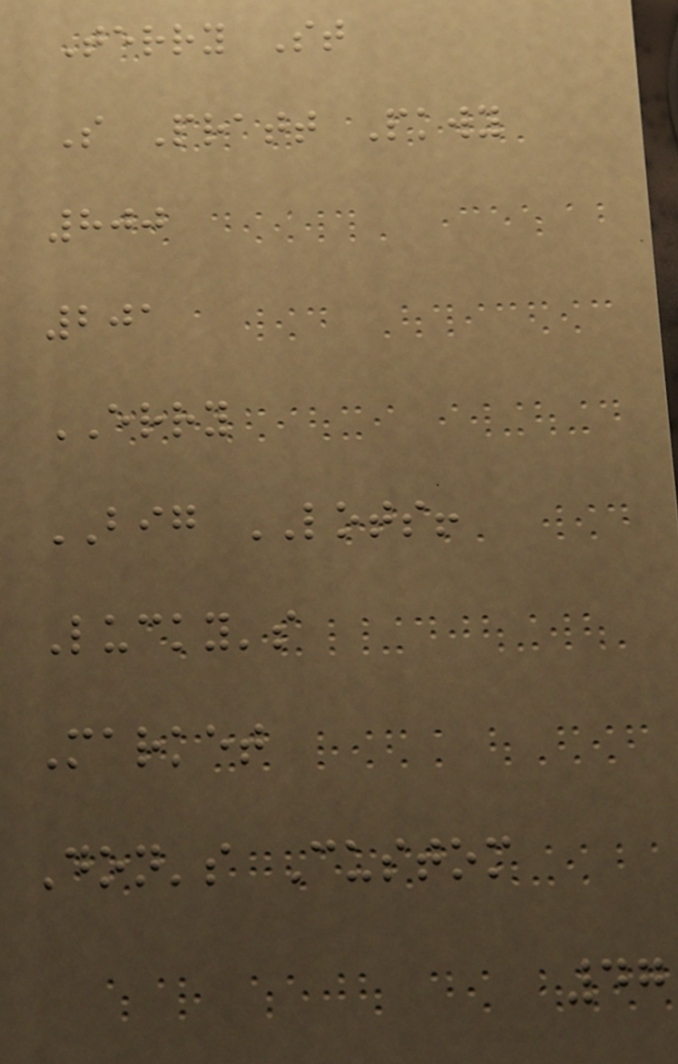Terry St
S Pratt Pkwy
800
201
ERRY
BIG LOTS!
Lucky's
Market
Don's Custom
47
